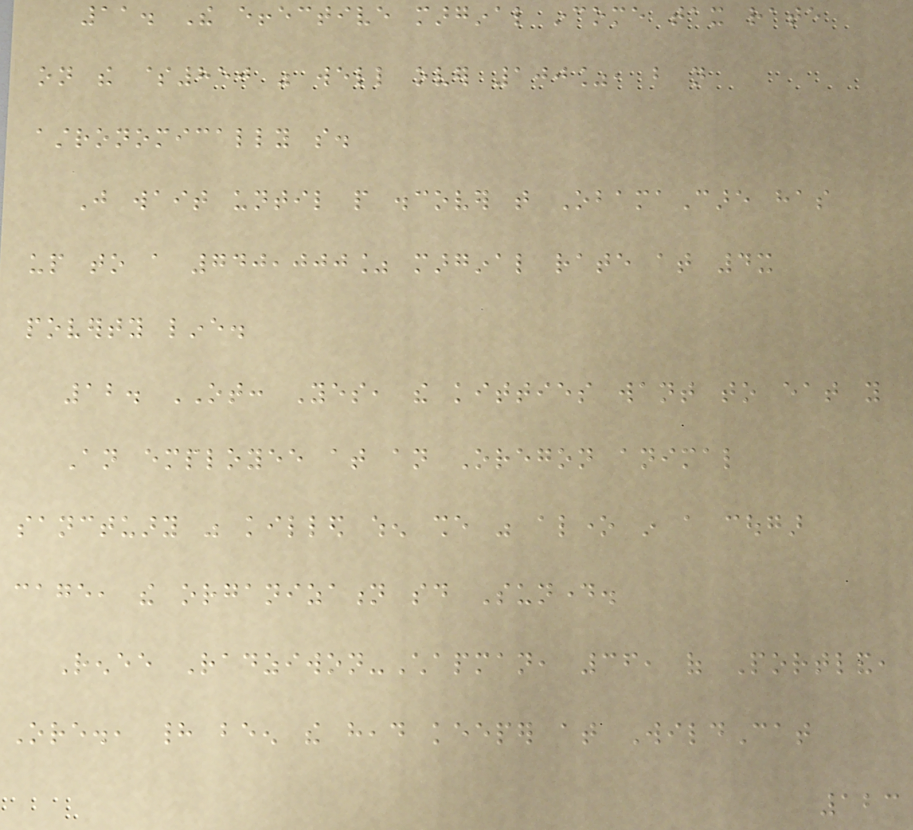11. The effective marginal income tax rate
on the $850 was well over 100%, but not
astronomically so.
Just wait until people discover that ObamaCare has
up to a 740,000% marginal rate at 4x
poverty line.
12. OT: Yes, the kitties want to eat you
An employee at an Oregon animal
sanctuary was killed when she was alone in a cougar
cage, the organization said Sunday.
Renee Radziwon-Chapman, 36, of Portland,
Ore., had been the head keeper at WildCat
123
